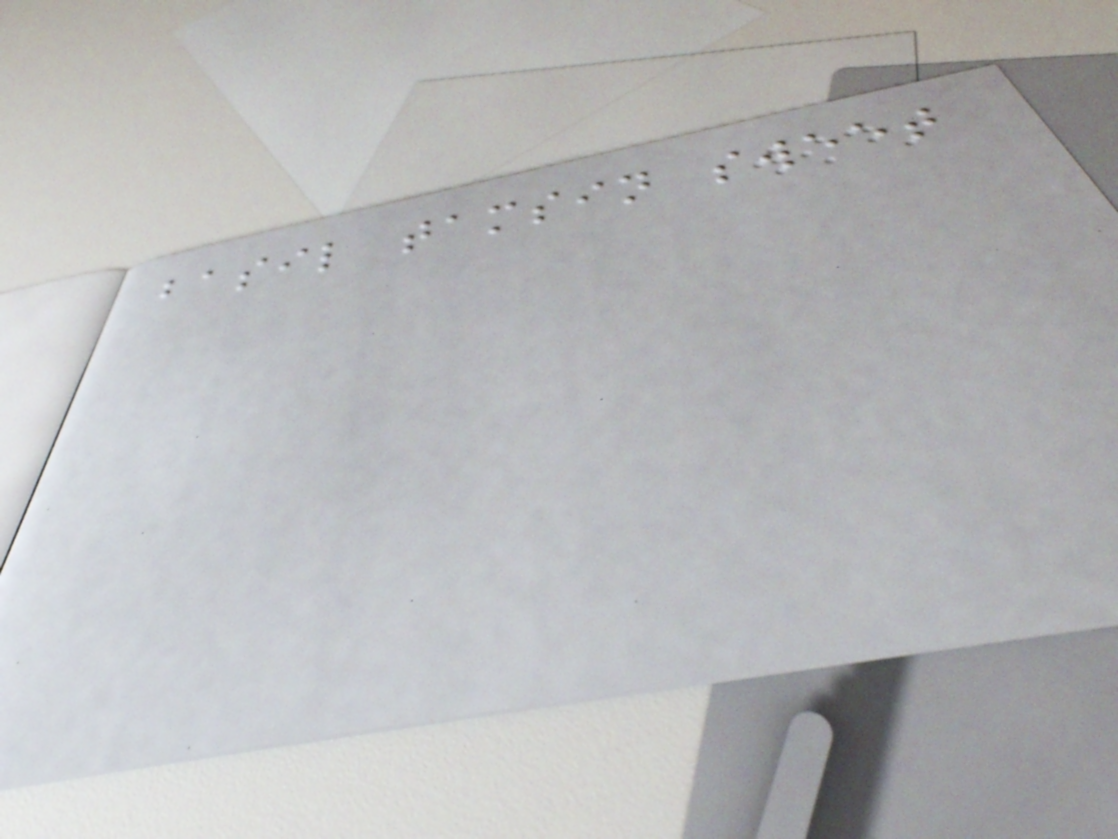basil tamsin sweet
